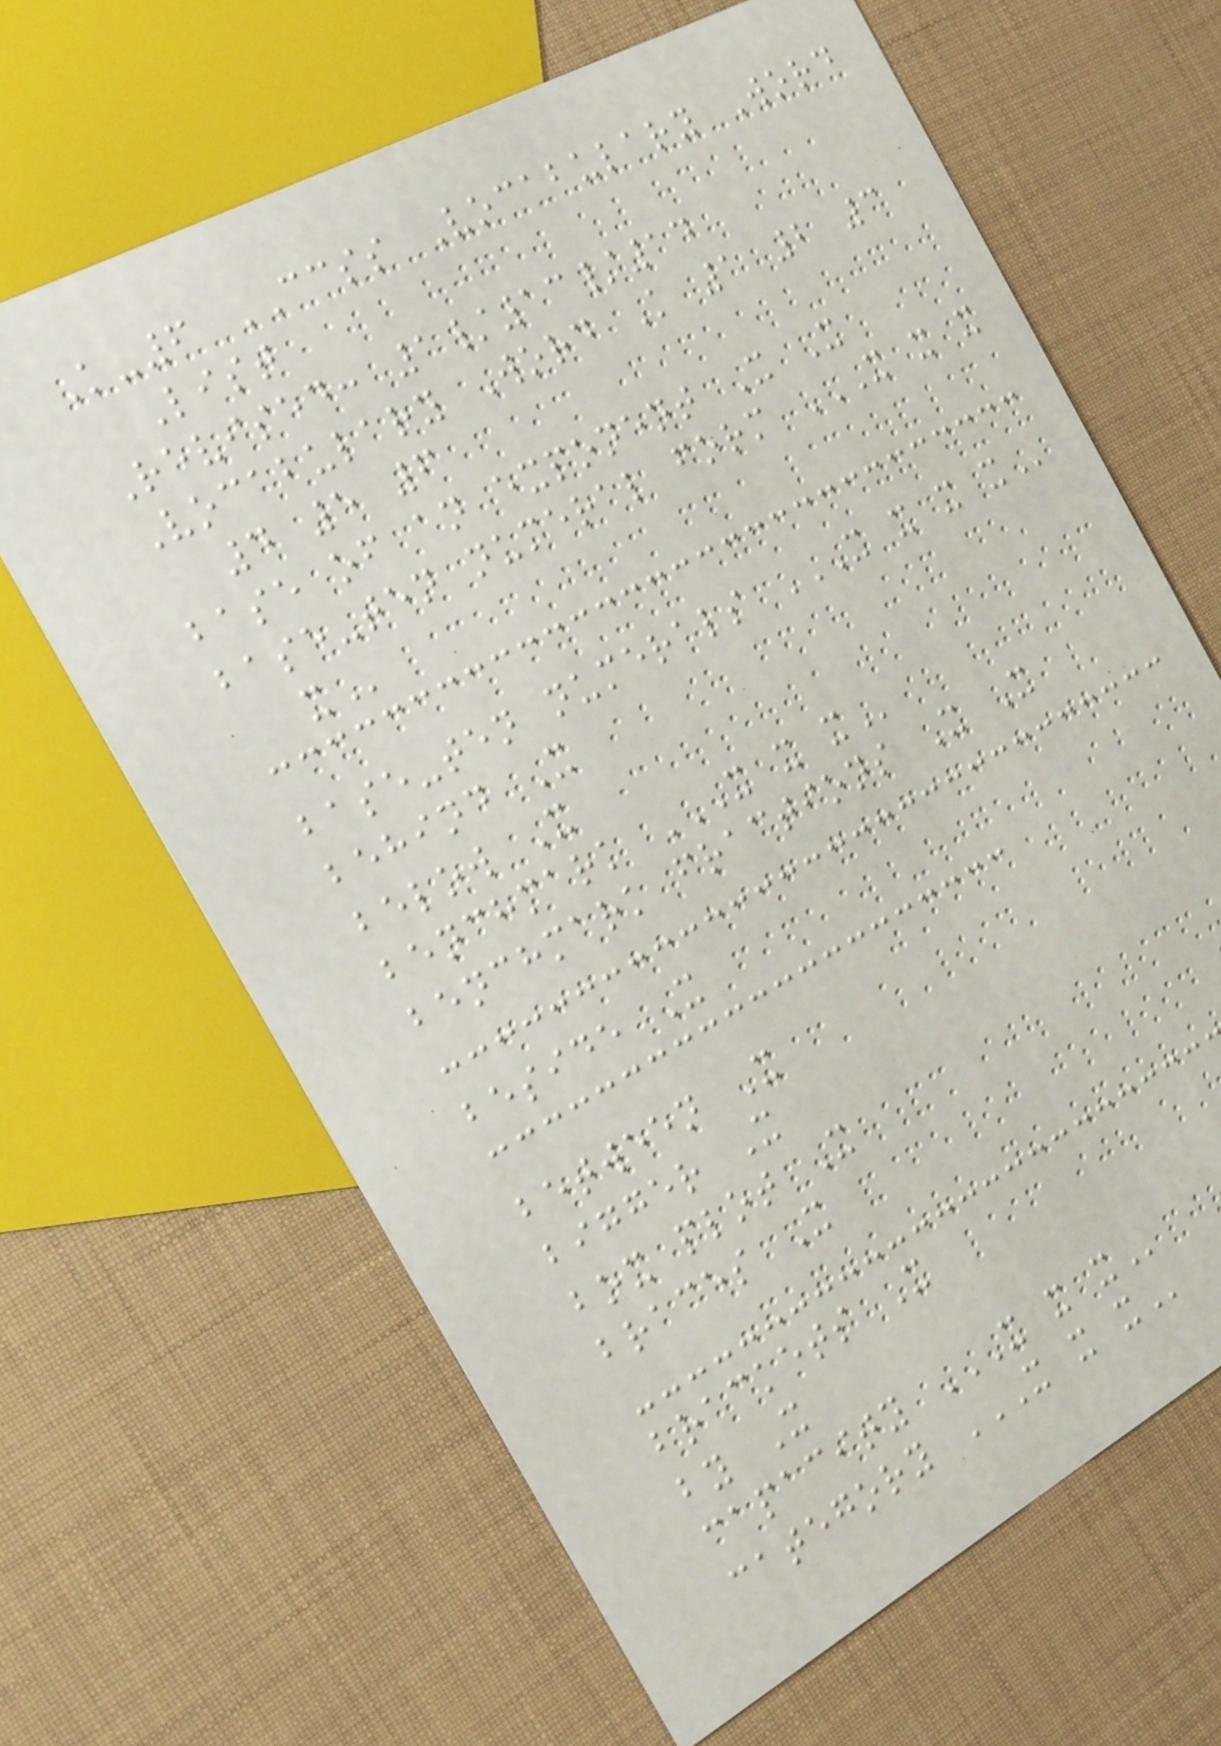K-6 CCSS Vocabulary Word
List
Revised: 1/13/14
Vocabulary Word K 1 2 3
4 5 6
base of an exponent X X
base-ten numeral form X X X
X
base-ten numerals X X X X
behind X
below X
benchmark X X X
benchmark fractions X X
beside X
between X
bigger X
box plot X
braces X
brackets X
by X
capacity X X X
category X X X
